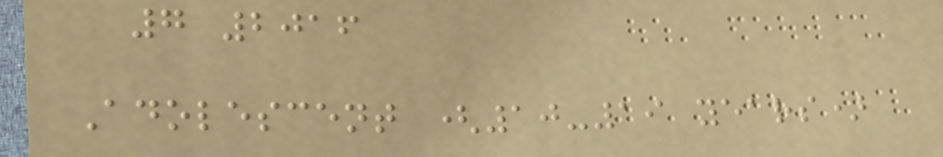7 2016
Adolescent (10-19 years)
